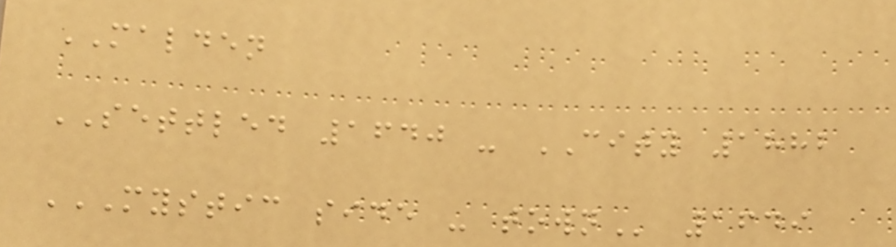MALDEN
SETTLED 1640 - CITY 1882
MYSTIC SIDE - TOWN 1649
